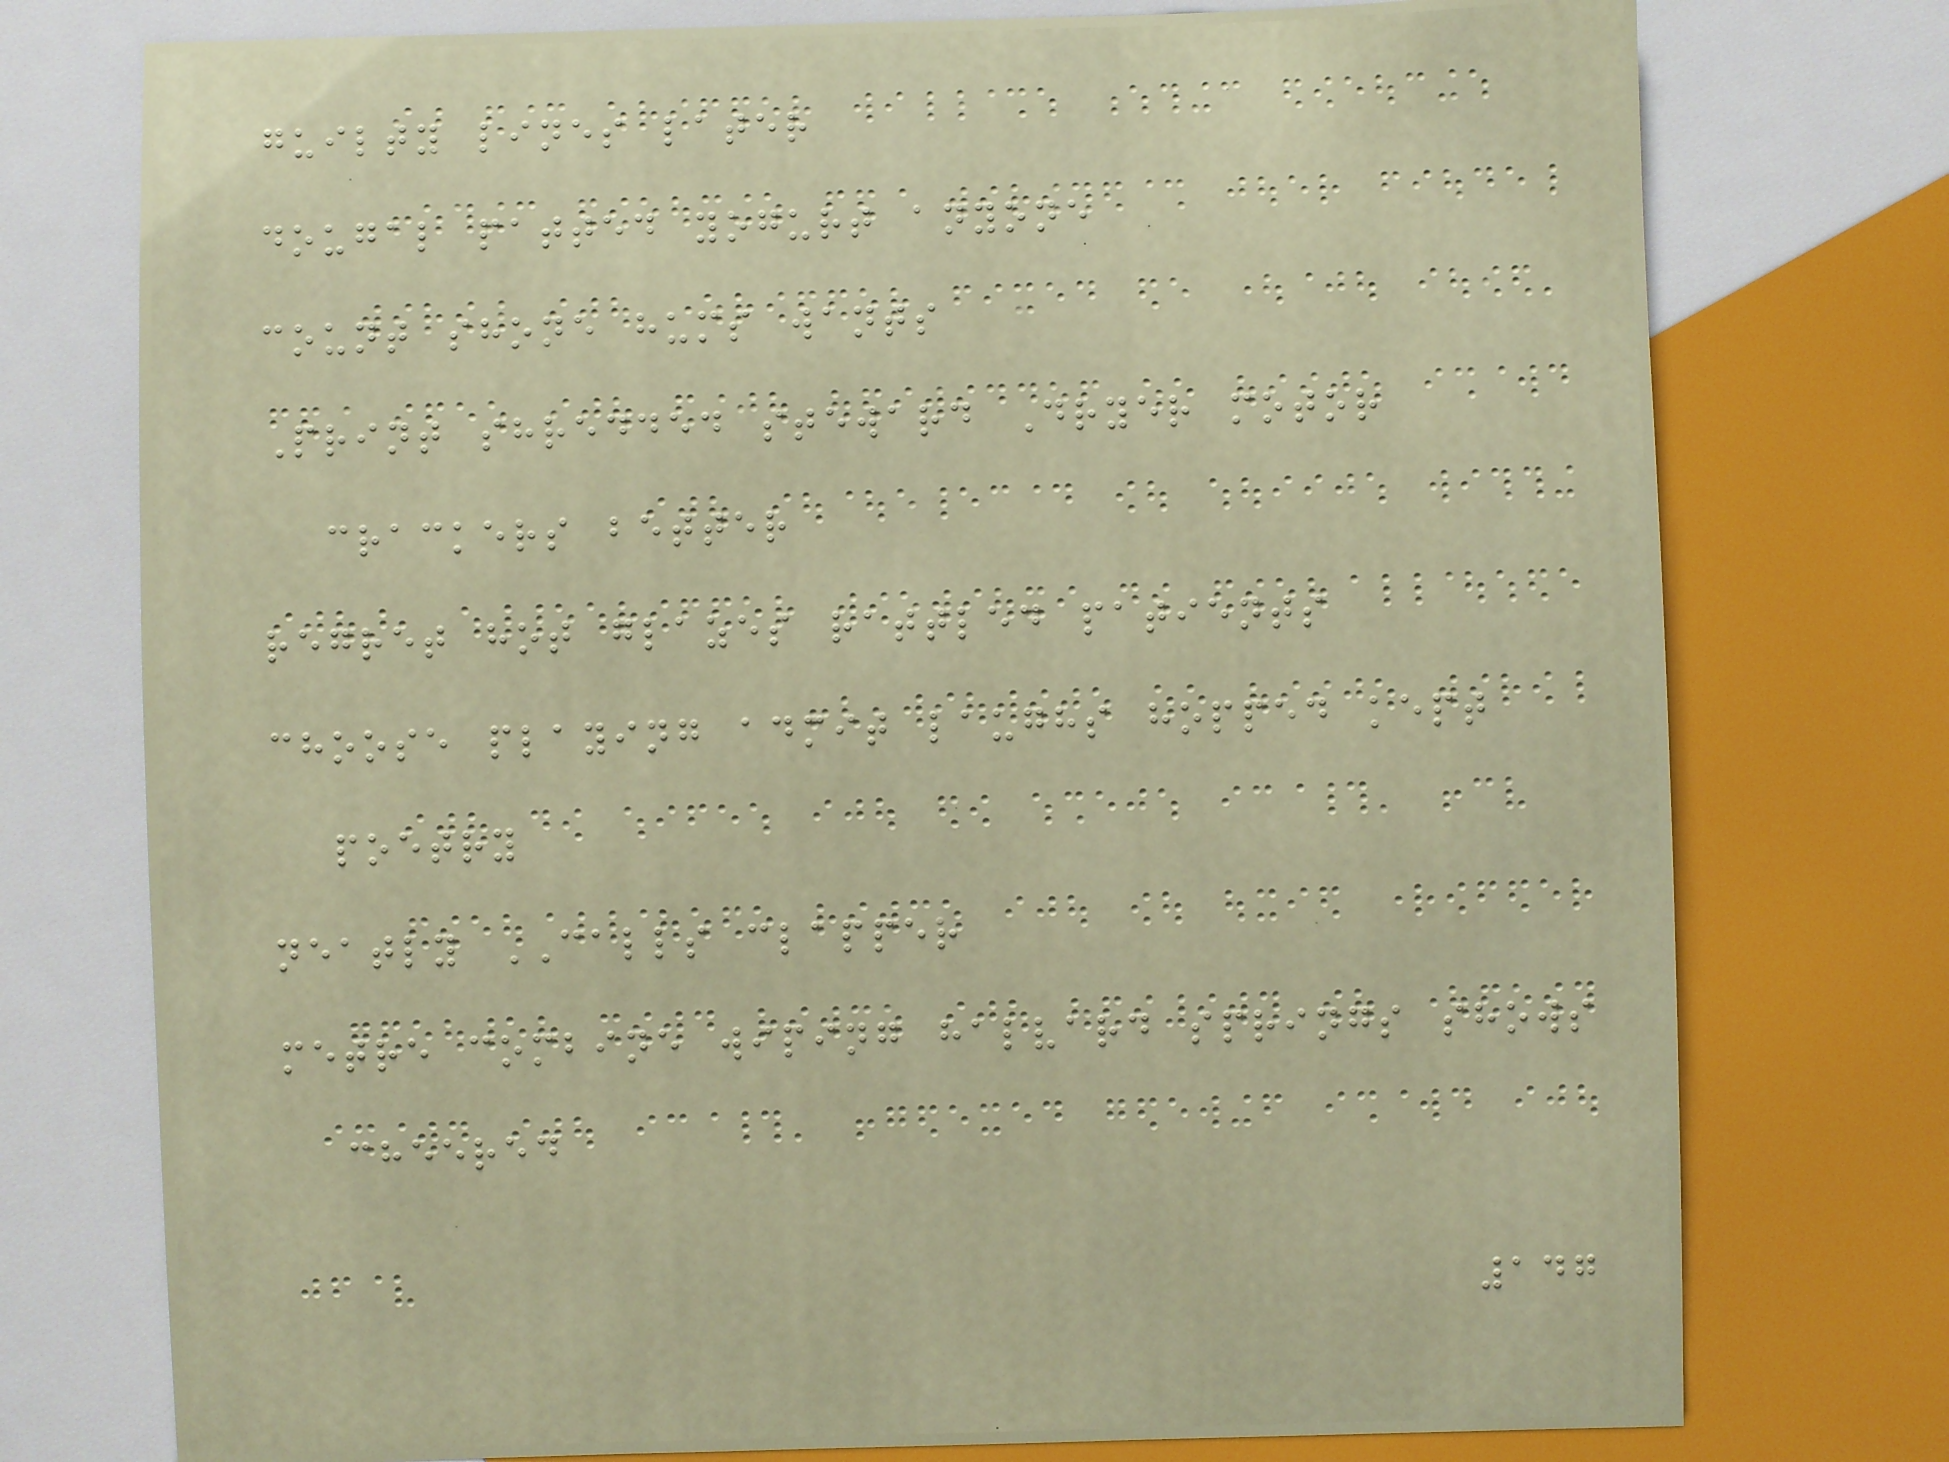guilty lines later
dougal patted yogurt anyone
count shone hums wants
Print shredded steward Dryer motor
crackers better
regret hot glazes rattled patients
choose playing admit laughs hopped kept
poetry
neatly CALLS clapper
metre combine wiping halvard springs shows
cheered
147
